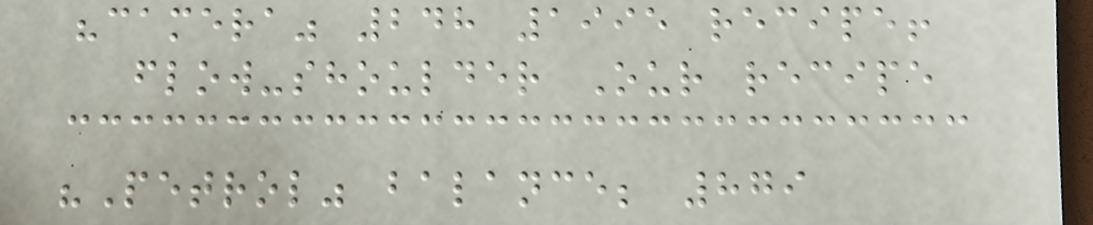"camera" 248 1995 recipe!
flow-shoulder Our recipe
"Petrol" balance; 879
